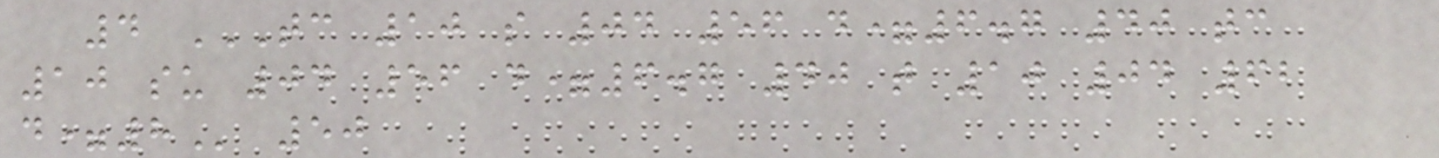4 TC 10 S 04 56 D=6.7 40 TC
10 SU 04 56 D=6.7 40 T 10 04 62
D=8 50
